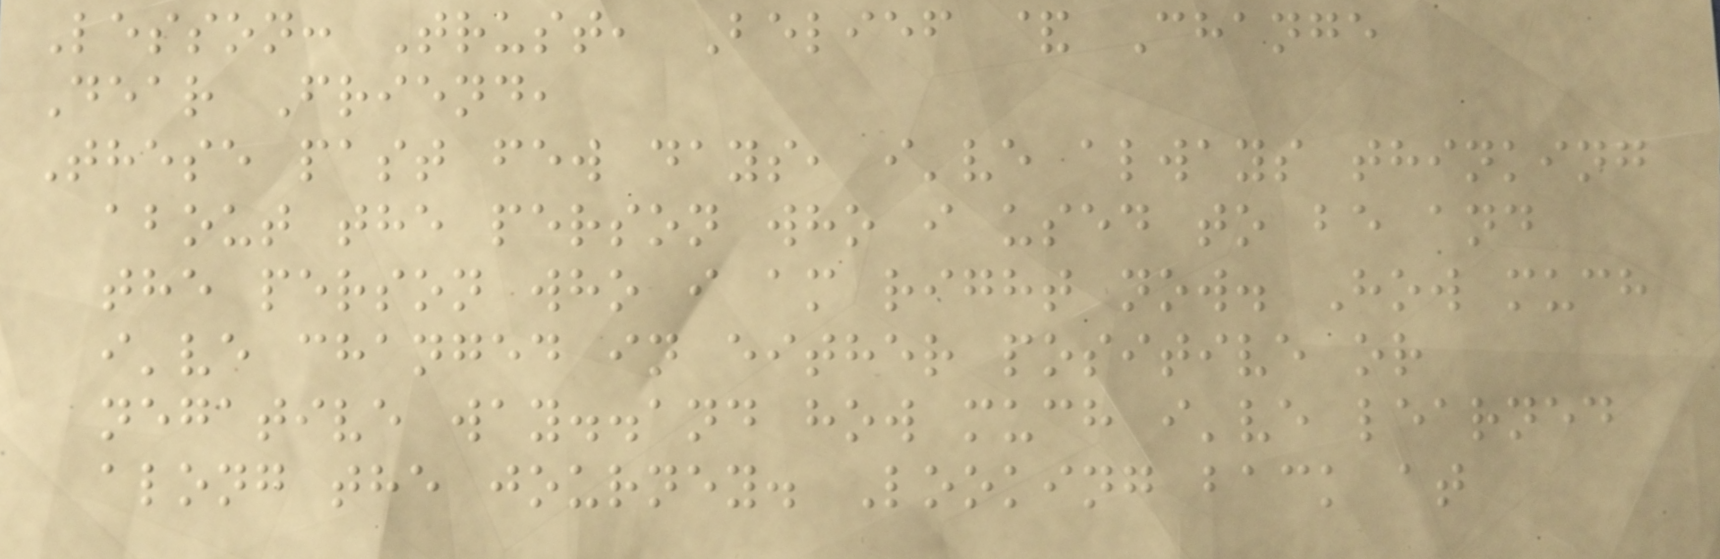Lesson: Trust, Belief & Change
Dear Friend,
These past few days, i've always thinking
about the person who i used to be and
the person who i am right now. How much
i've changed in either positive or
negative way..and how much i've learned
along the journey. Looking back at
